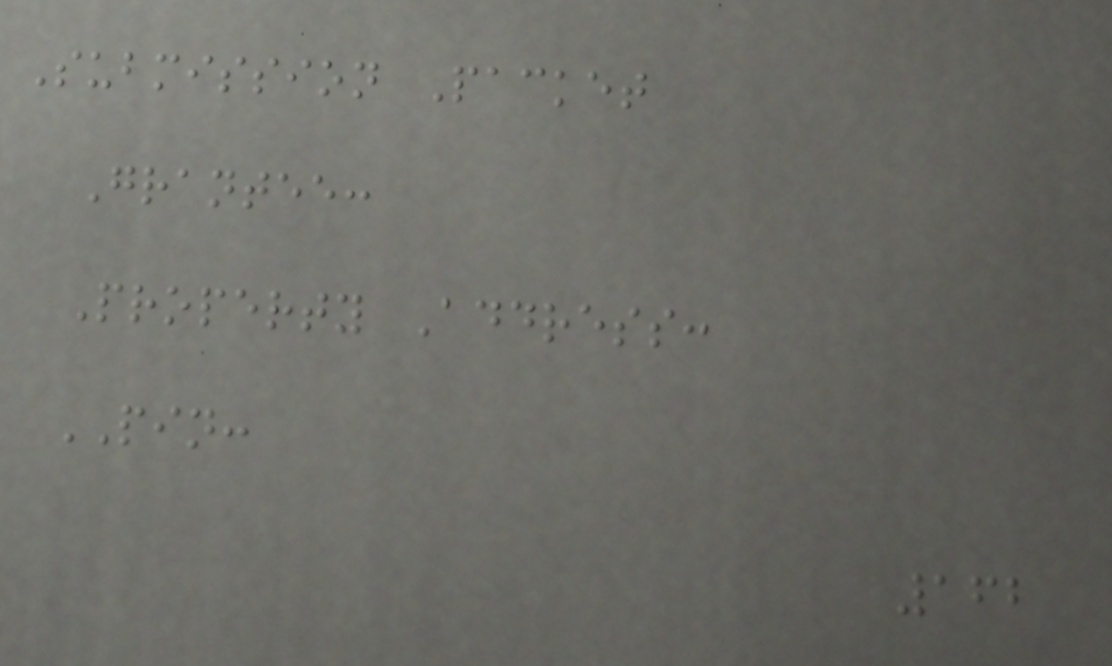Submission Packet
Grantee:
Property Address:
PIN:
162
